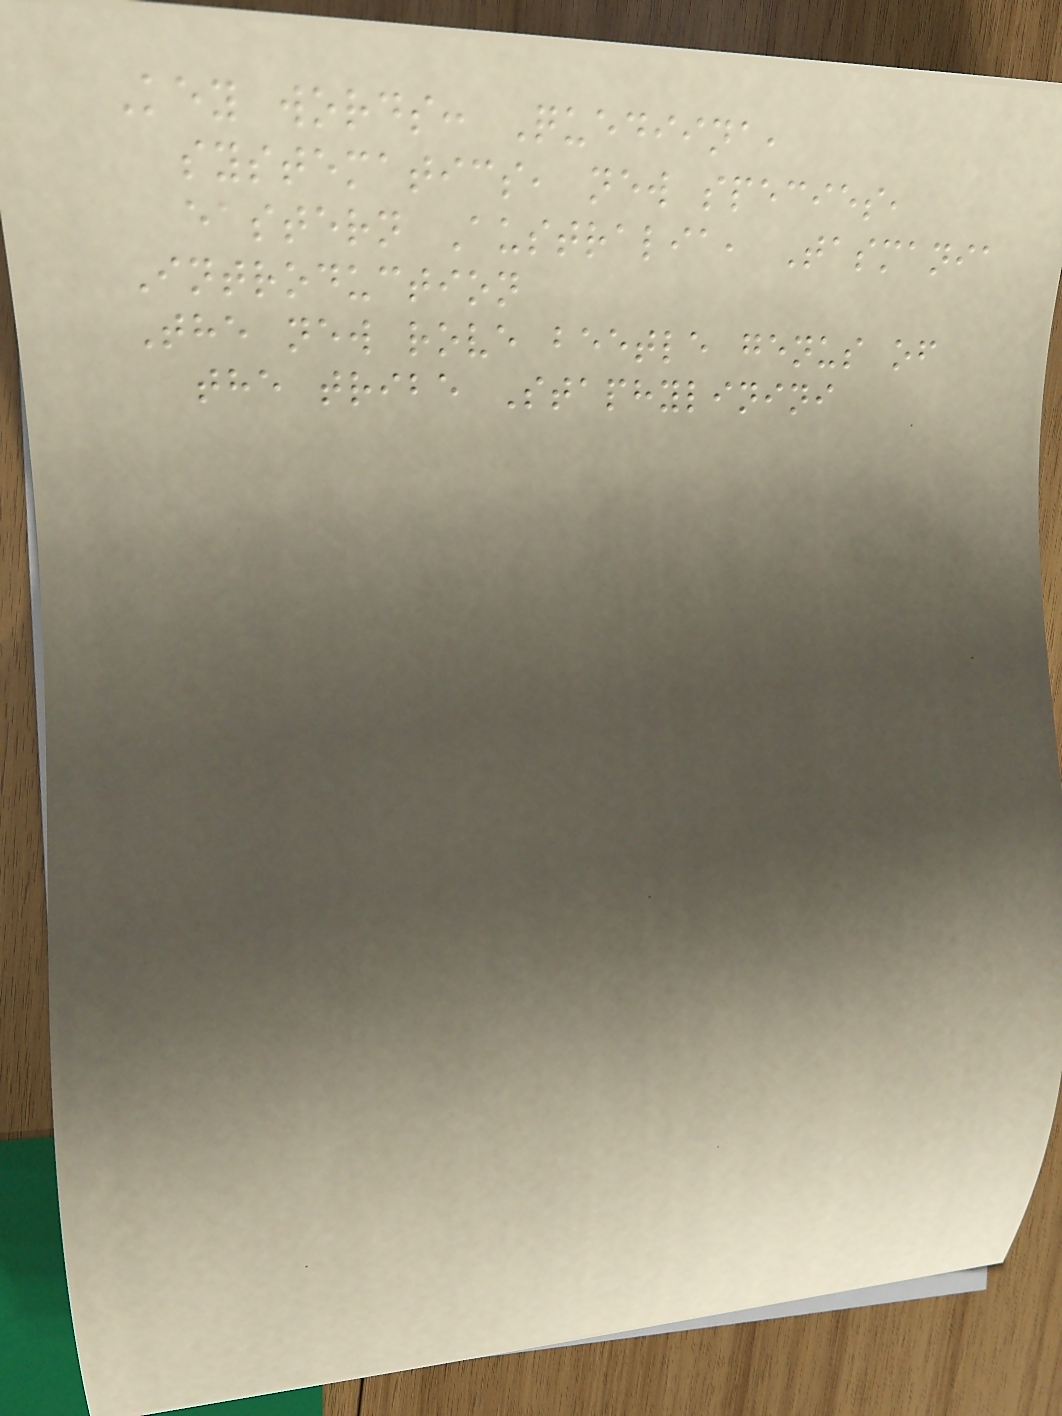Key words: Quediina,
systematics, new species,
eastern Australia, Tasmania
Introduction
The new rove beetle genus of
the tribe Staphylinini
